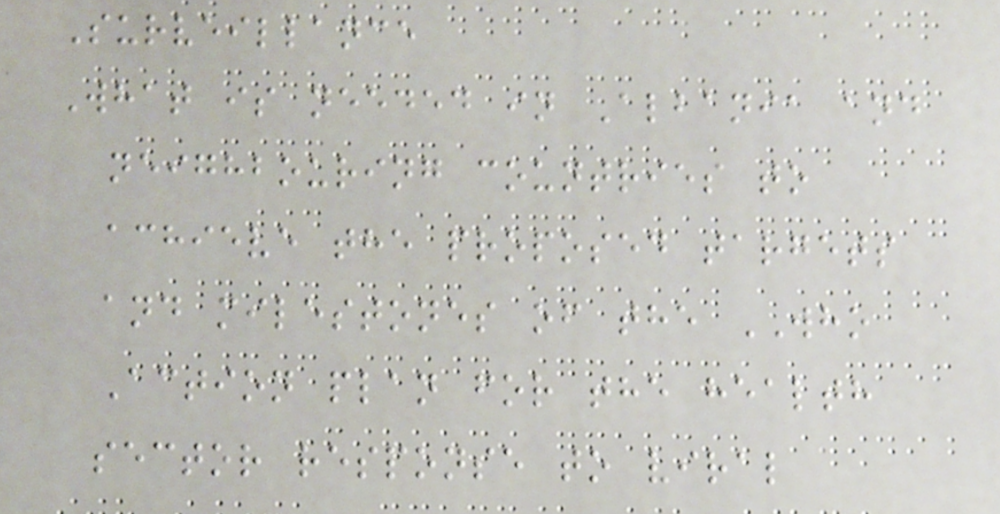Surveillance
What is needed in Albania and
neighbouring countries to
achieve the proposed targets
and milestones of the WHO
Action plan for the health
sector response to viral
